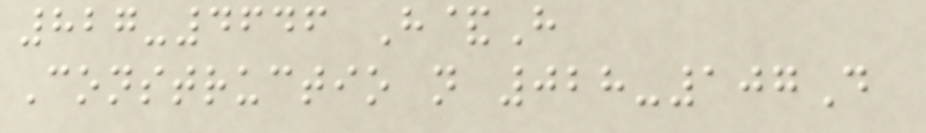827-4646 H&H
Constructio n 028-107D
